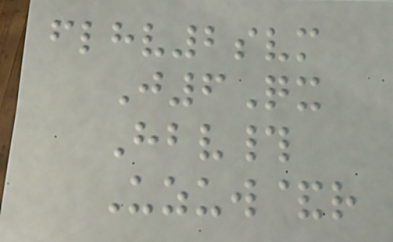flhv2svm
J6Qx
Hbv#
Uzuw&r
